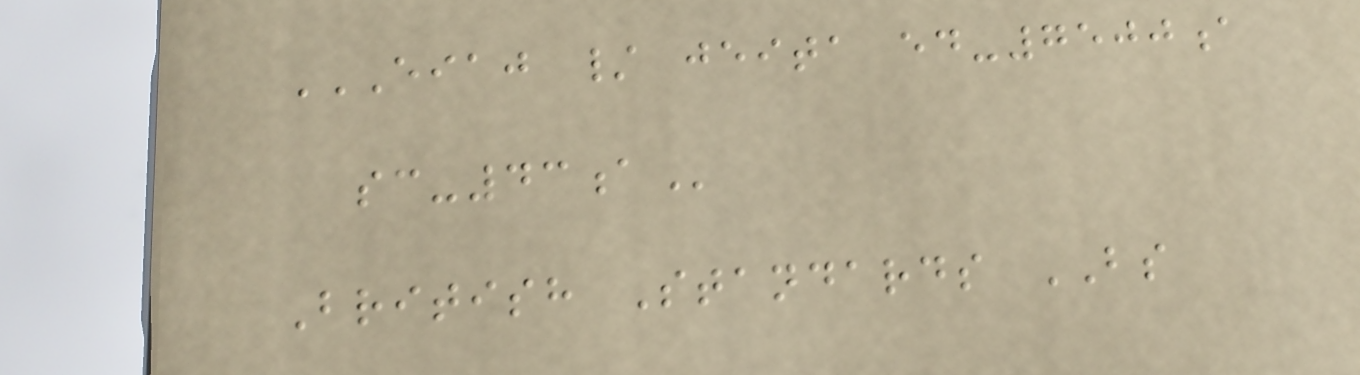EIAJ / JEITA ED-7500A
SC-43A
British Standards BS
